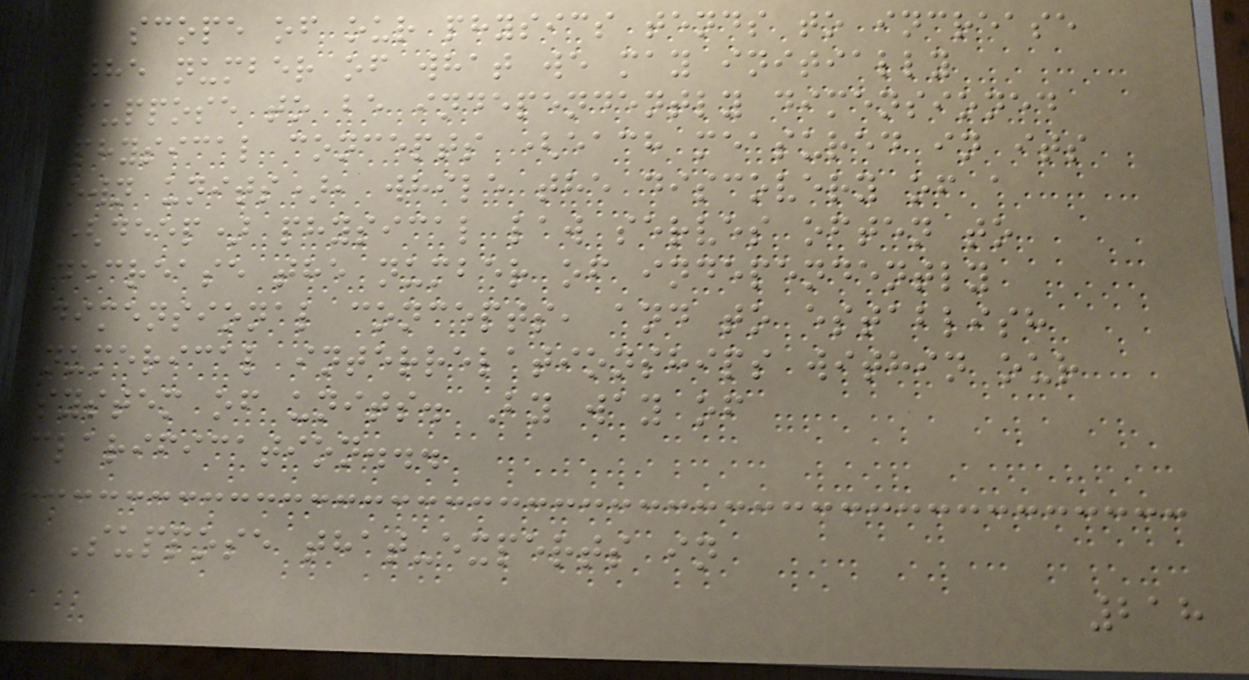scope of our physics tends to increase
the number of what we may initially
suppose to be independently dimensioned
physical concepts (each measured in its
own units), while the discovery of a
(deep) physical law serves often to
decrease the number of independently
dimensional concepts, and to establish
numerical interrelationships within our
system of units. By way of
clarification...
Suppose that-experts in
218
